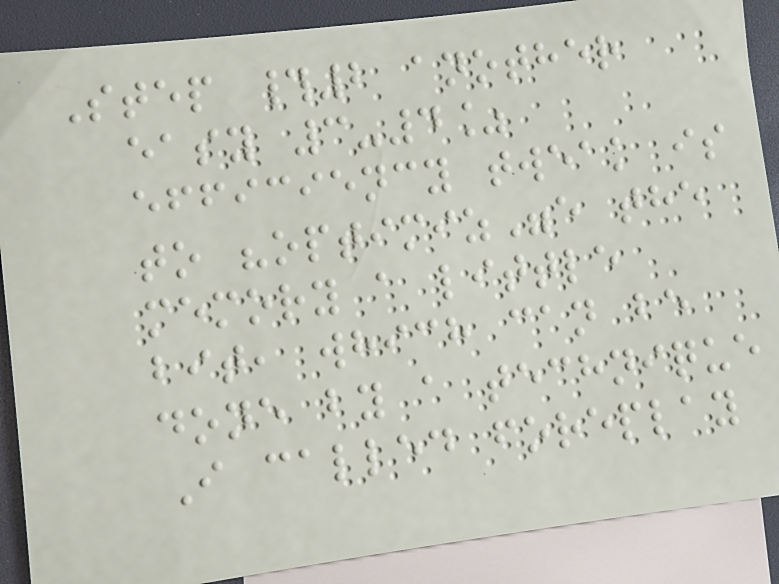Step #2 another
easy 3-4%
efficiency tweak is
to "optimiz"e the
memory a little
bit, which can be
done by a technique
I called foreplay
